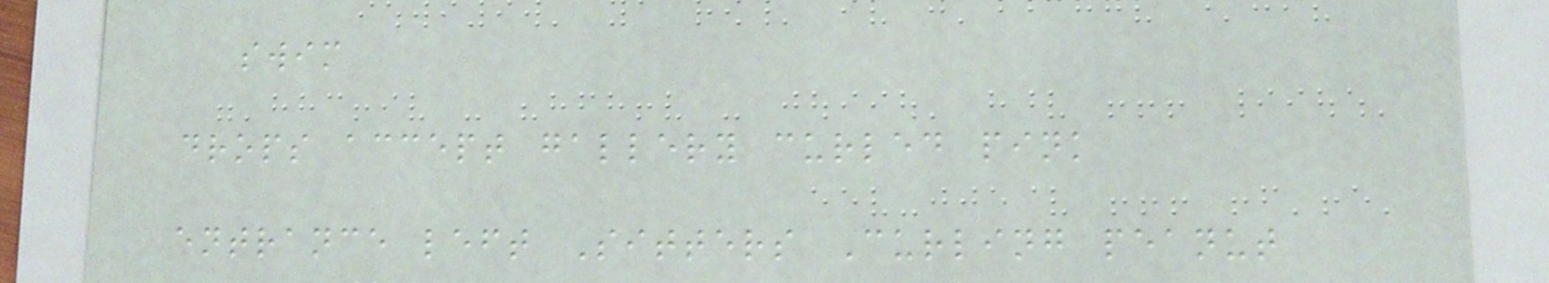swim
drops accept gallery curled pink
entrance left Sitters Curling peanut
